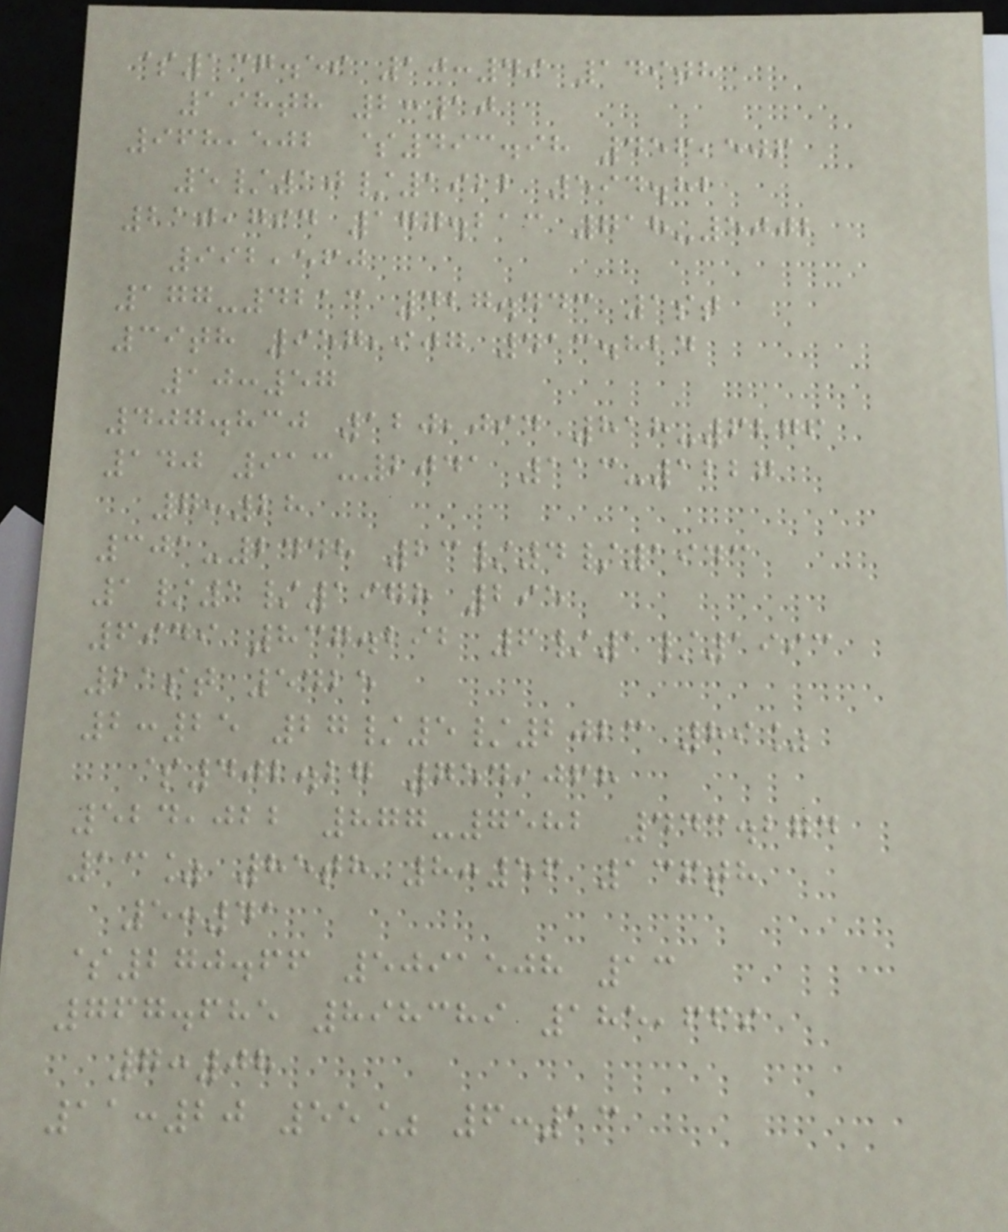$137.59 10:49 149th
198th 2:10
968,502 $493.98 456,506
5/10/1922 594.82
210,794 177.213 718-5002
992,560
177-4213 427.443 1st
39th 957,907 413.824
10:57
407.830 120,094 818-6276
140 913-2041 113-1227
7:28
301-2448 23/4/1943
1/1/1978 295
6949 837.292 6/1/1993
21st 5425
2:25 27/5/2023 89%
$402.27 754,068
524,022 877-7582 443.274
13% 85th 8:56 136th
5:41
$270.66 5091508 13
767.685 898389 185,669
7:08
11:20 55% 6:13
